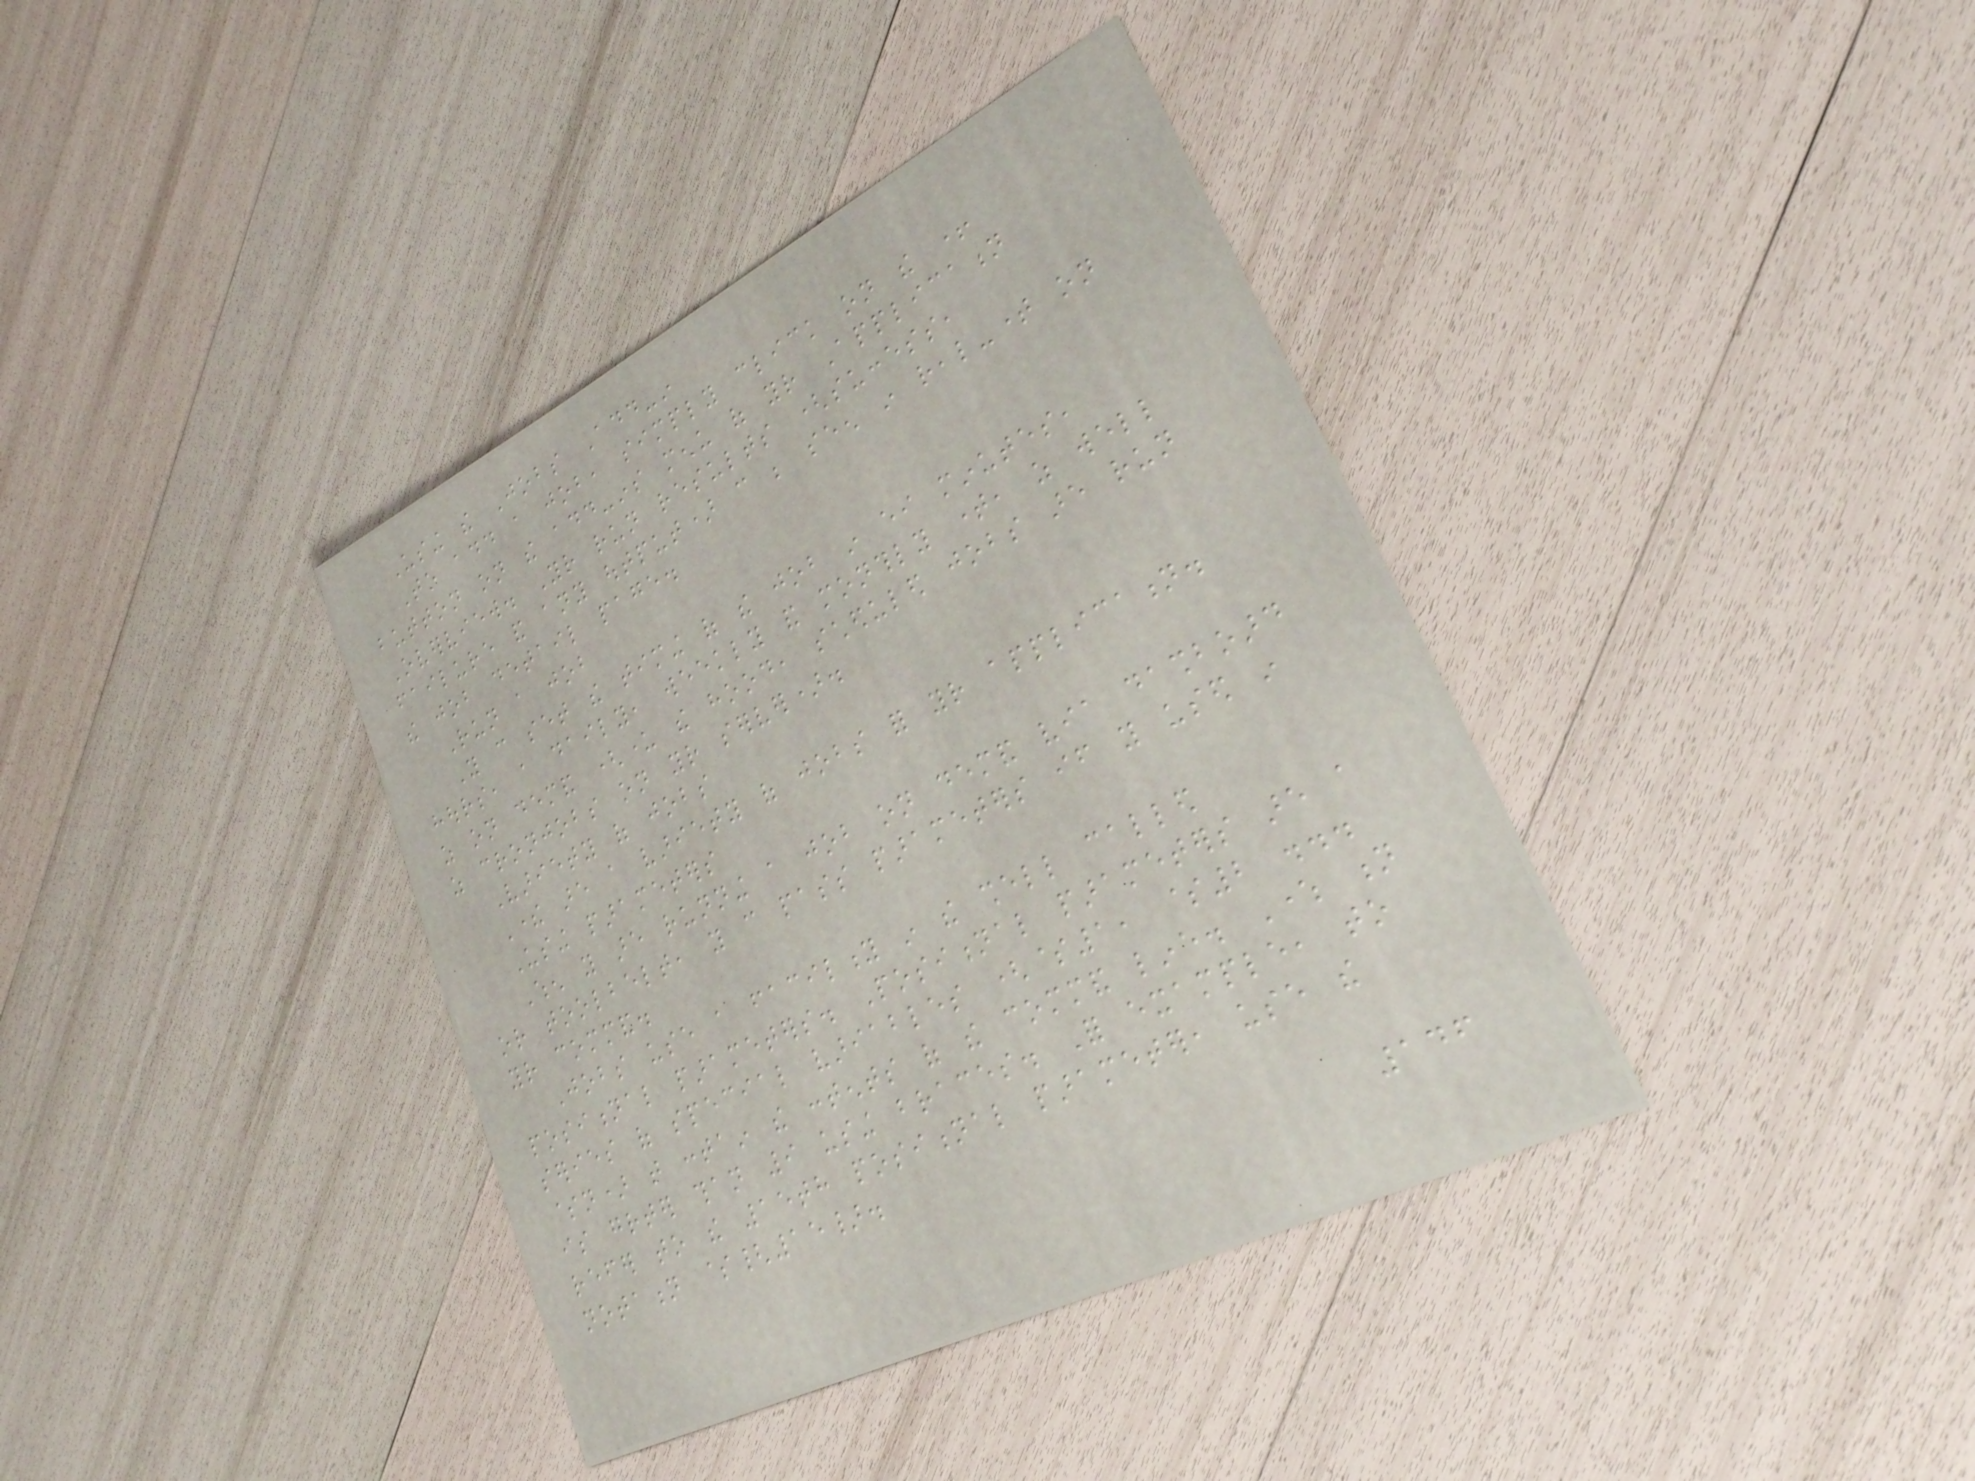Using the Jobs Add-in
To add a job, simply click on the +
button on the add-ins menu of your Application
Overview. Your run results (success,
failure and any output) can be seen in real-time on
the job detail page.
Run a job
You can set the timing of the job in either minutes,
hours, a daily, weekly and monthly time, as well
as on demand (under the hood, scheduled jobs are run
as cronjobs on your server).
Variety of jobs
There are a variety of jobs for your application.
Using parameters
When you are running a job on demand via dashboard
or toolbelt, you can pass parameters if you used in
your command.
Jobs use a facility in the shell called
positional parameters. Positional parameters are a
series of special variables ($1, $2 ...
$n) that contain the contents of the command line. Where n
is greater than 9 using braces. For example, to
refer to the 15th positional parameter, use the
notation ${15}.
146
